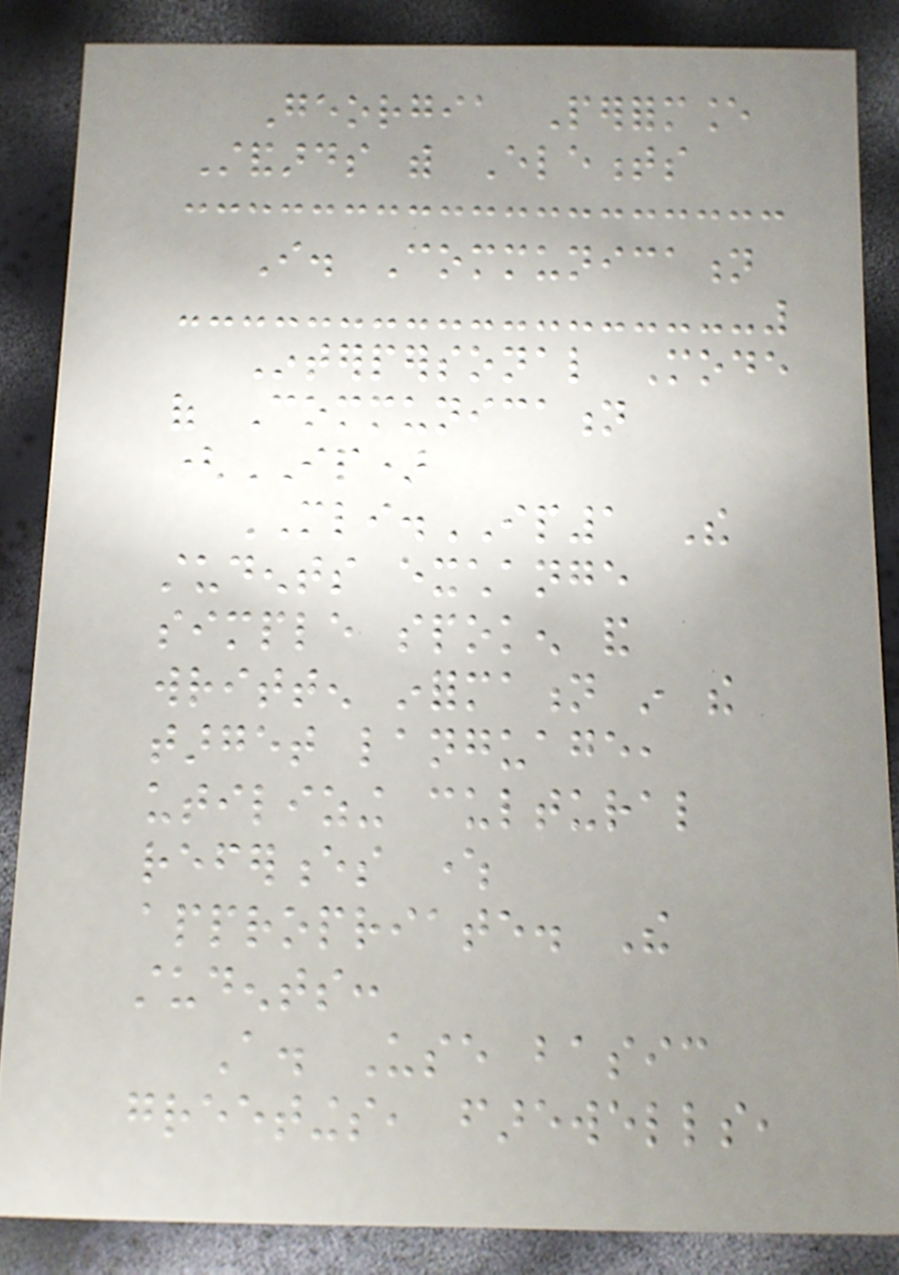Georgia Performance
Standards with Elements
I. Communication
Interpersonal Mode
of Communication
(IP)
MLI.IP1 The
students exchange
simple spoken and
written information in the
target language,
utilizing cultural
references where
appropriate. The
students:
A. Use basic
greetings, farewells,
